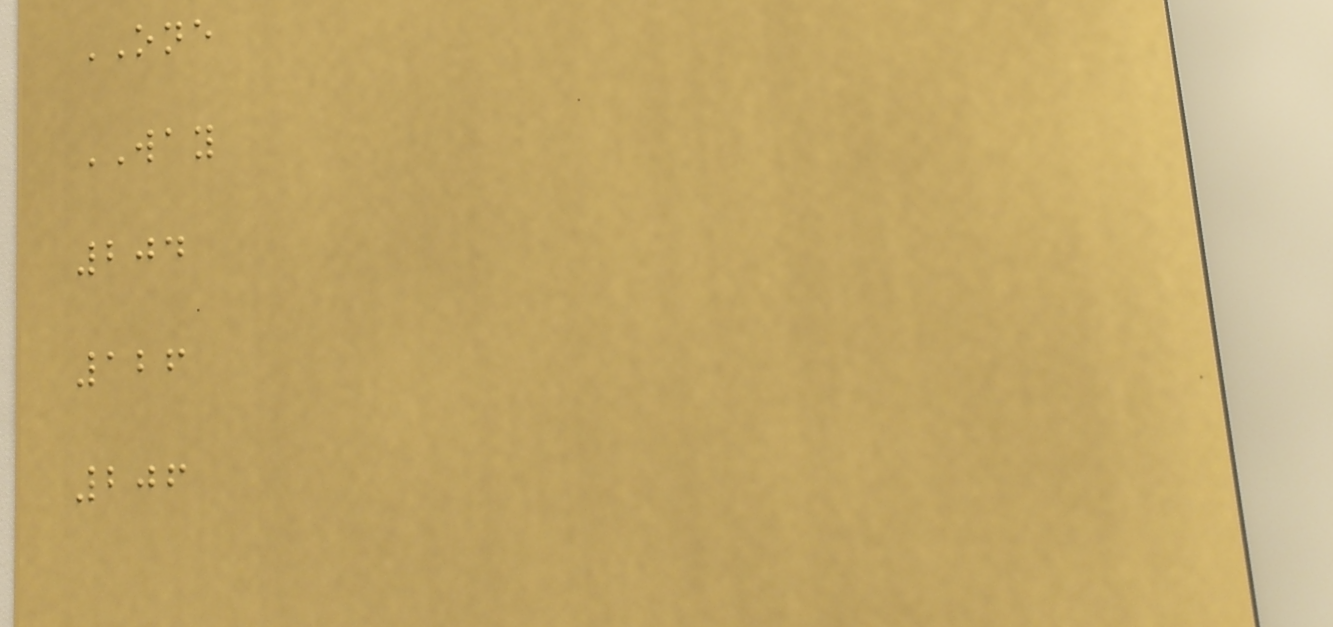ONE
WAY
204
126
206
